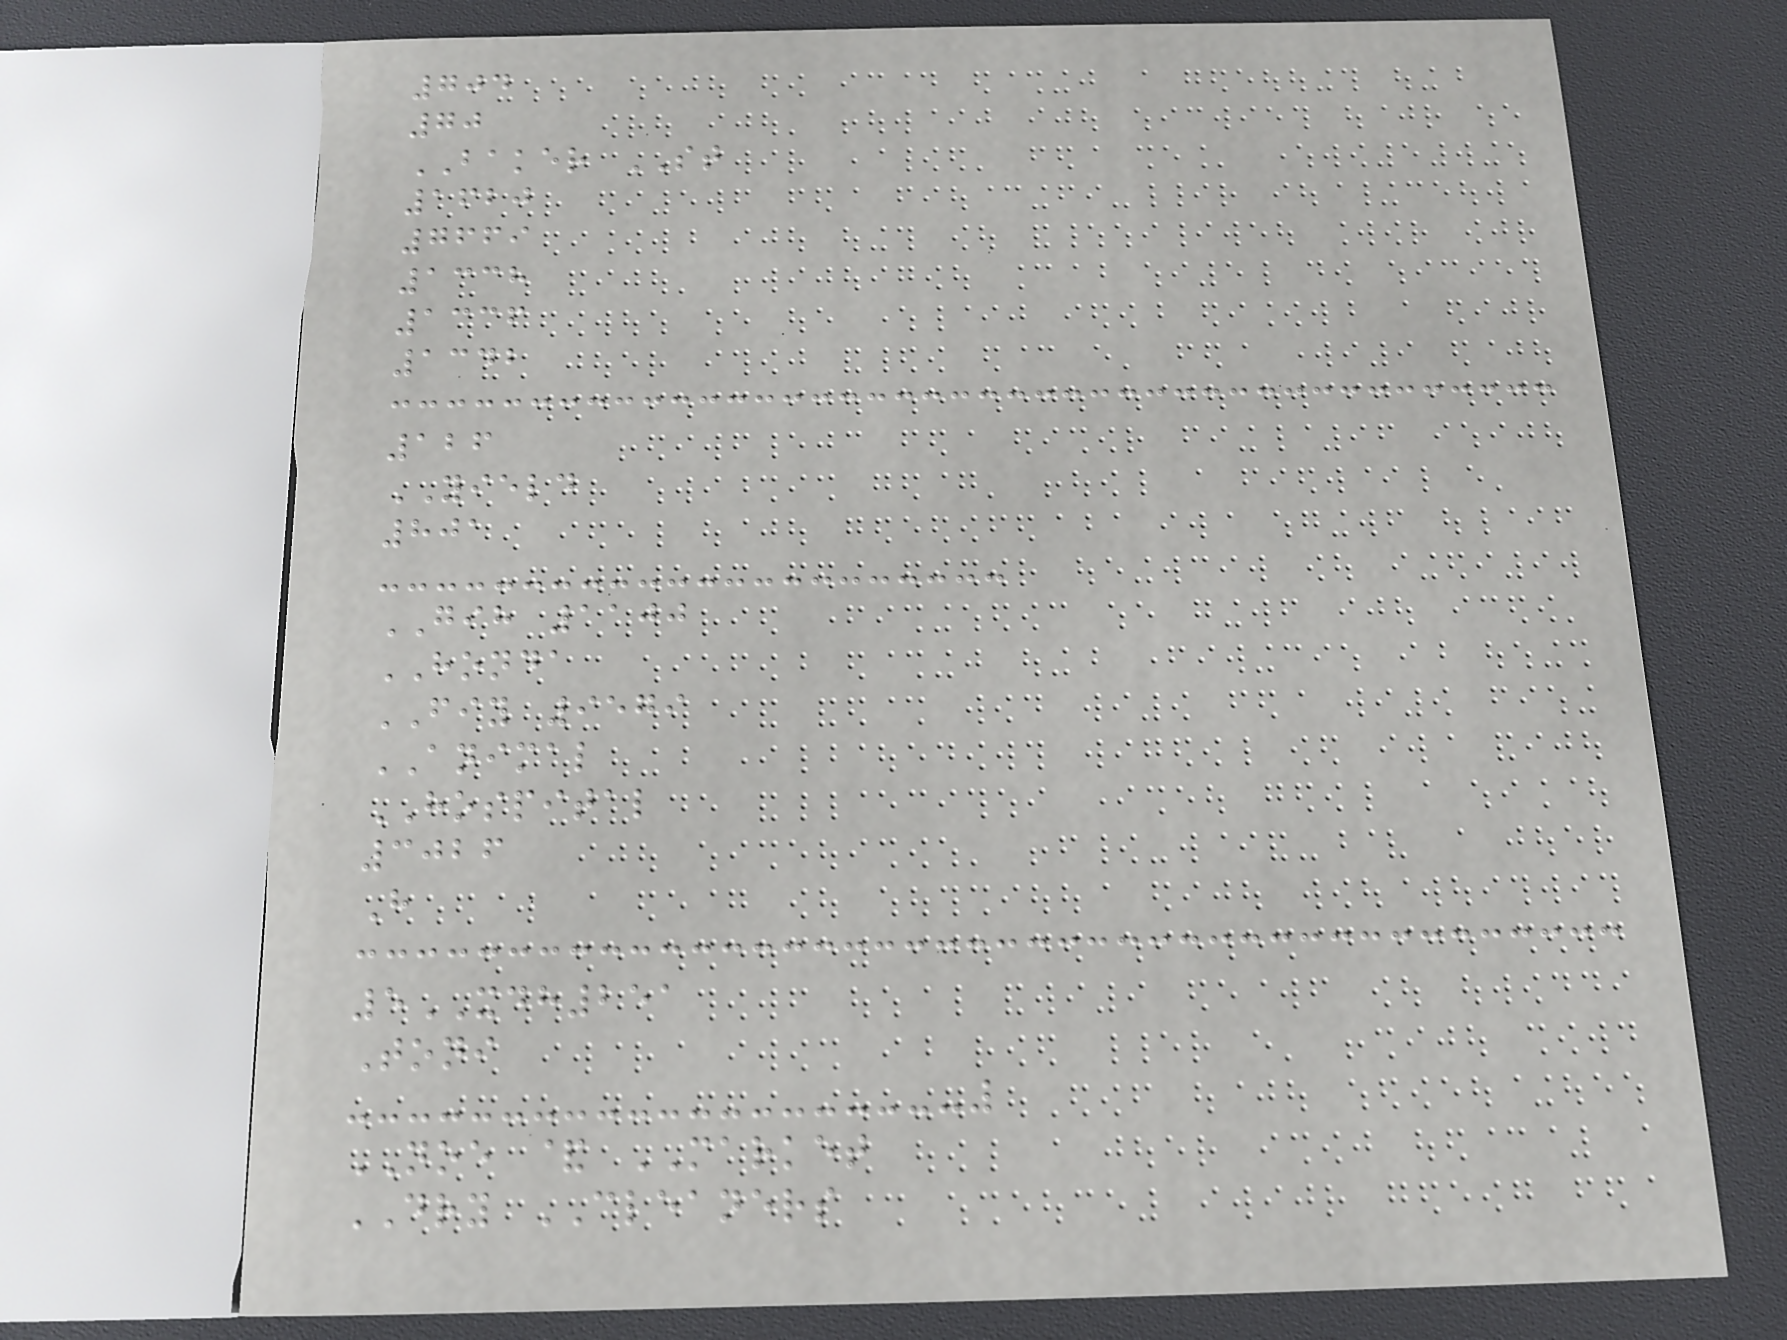704
70
BAKER ST
1620
7669
1338
1336
1342
126
YIELD
801
GIH 1100
HONDA
FIY 9579
ANIMAL
HOSPITAL
3026
H
5XDH251
Toni
NOE & MARKET
DRY CLEANERS
